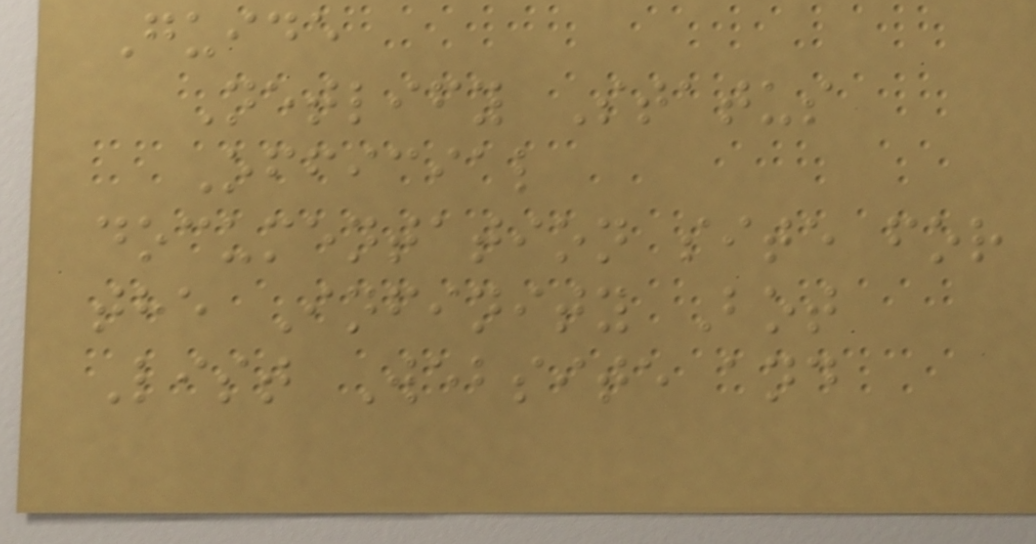Guide
Netlify Status
Official
documentation site for
the Infinity Bot
List Website and
